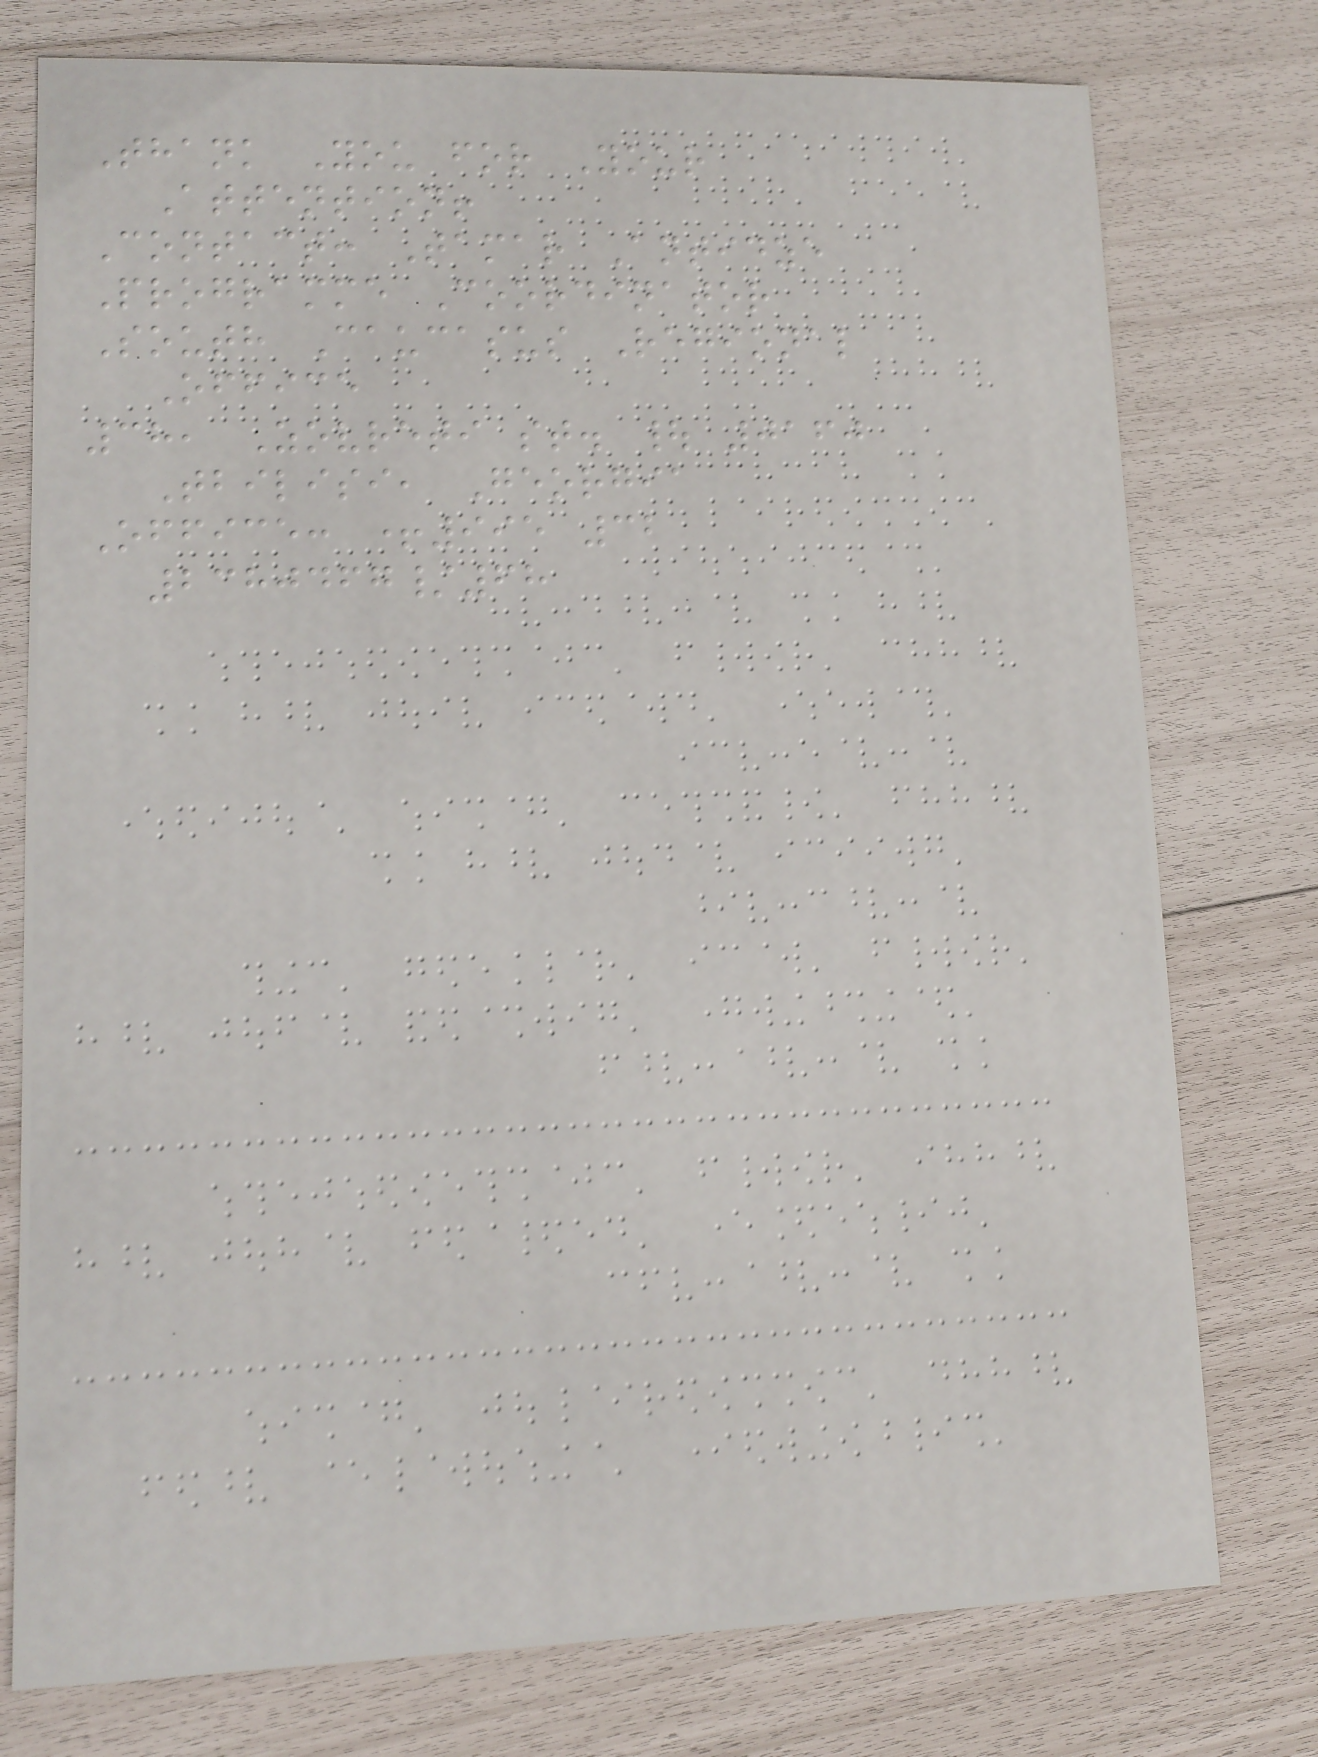Thank You for Your
Attention!
Contact: Tamar Antidze
Programme Coordinator
South Caucasus Regional
Office
38, Zovreti st. | 0160
Tbilisi, Georgia
Office: +995 32
2380467/68
